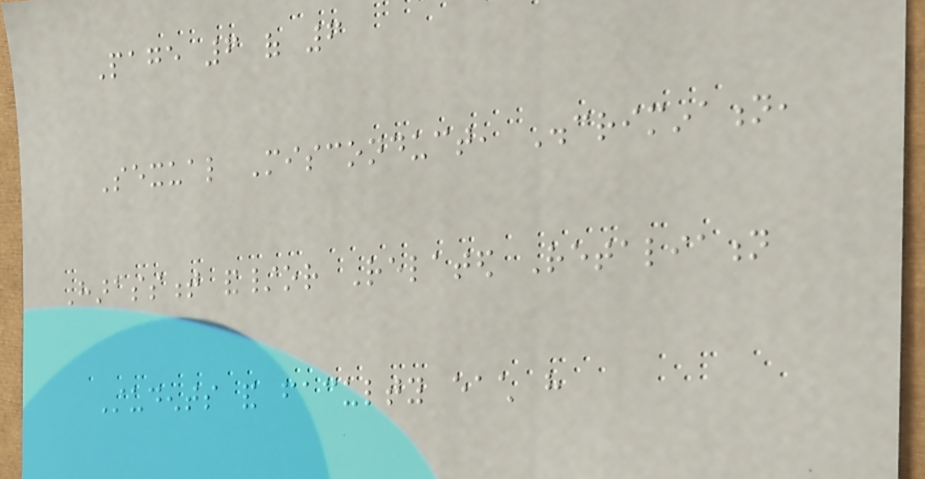Page 6 of 6
Sexual Misconduct, Discrimination,
Harassment and/or Related Retaliation
Students and faculty each have
